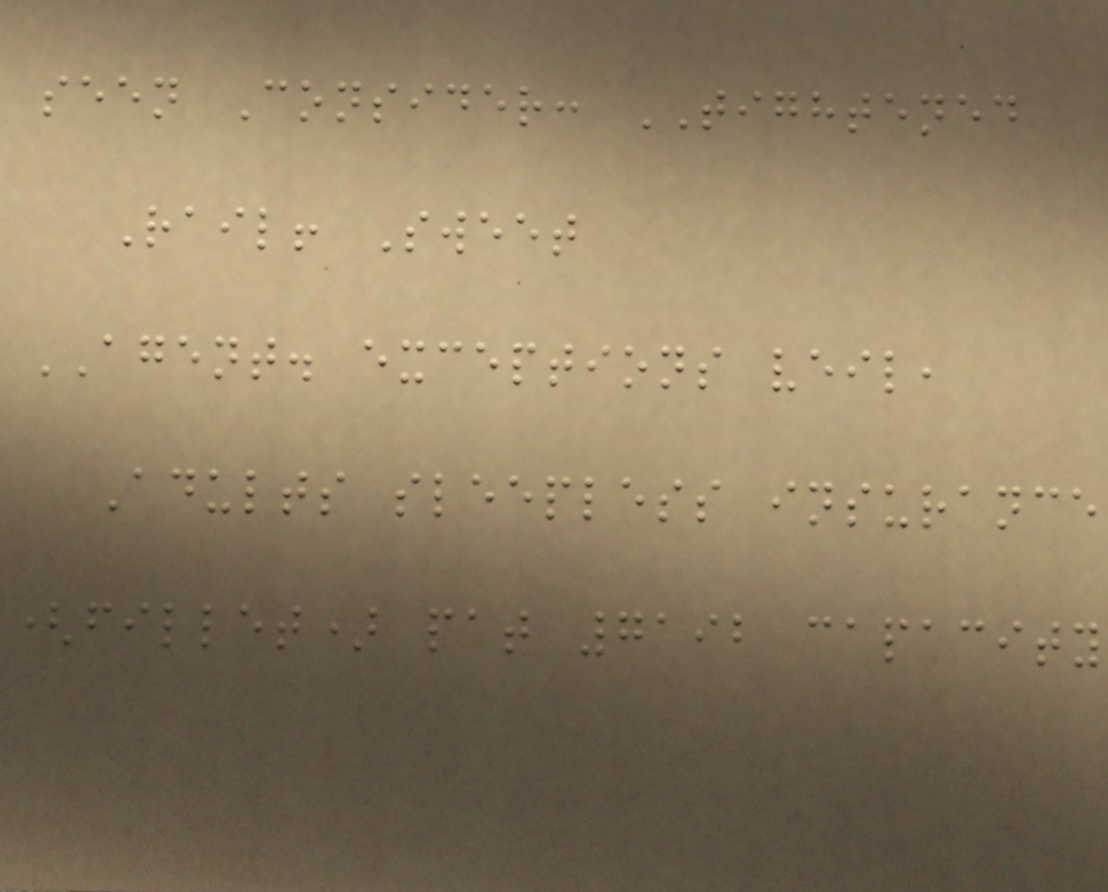seen Consider: TIGHTENED
Rail! Sweet
AGENT. exceptions veil,
Adults sleepless insurance
(fillet) pat 7192 capacity
